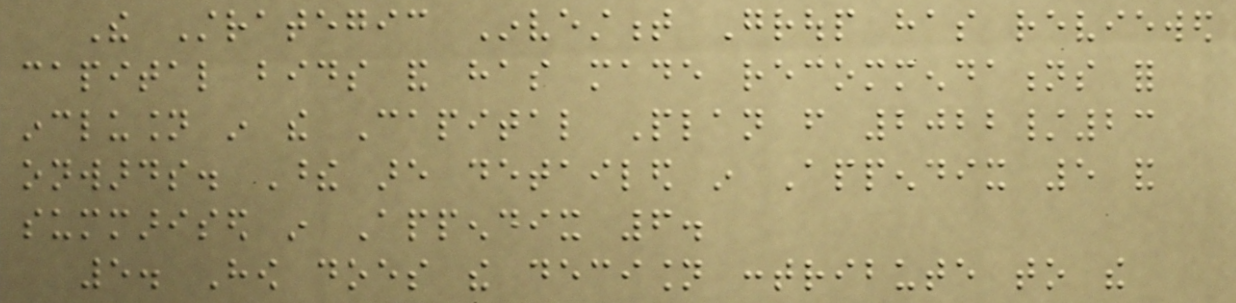The Strategic Investment Group has reviewed
capital bids and has made recommendations for
inclusion in the Capital Plan from 2022/23
onwards. These are detailed in Appendix 5 and
summarised in Appendix 6.
5. How does the decision contribute to the
